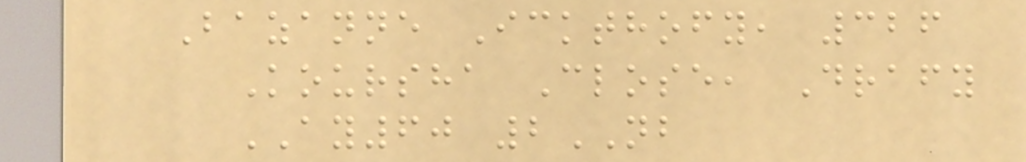Bazanne Ickthofy, 326
Koursha Close, Drafy
AY60 2NB
